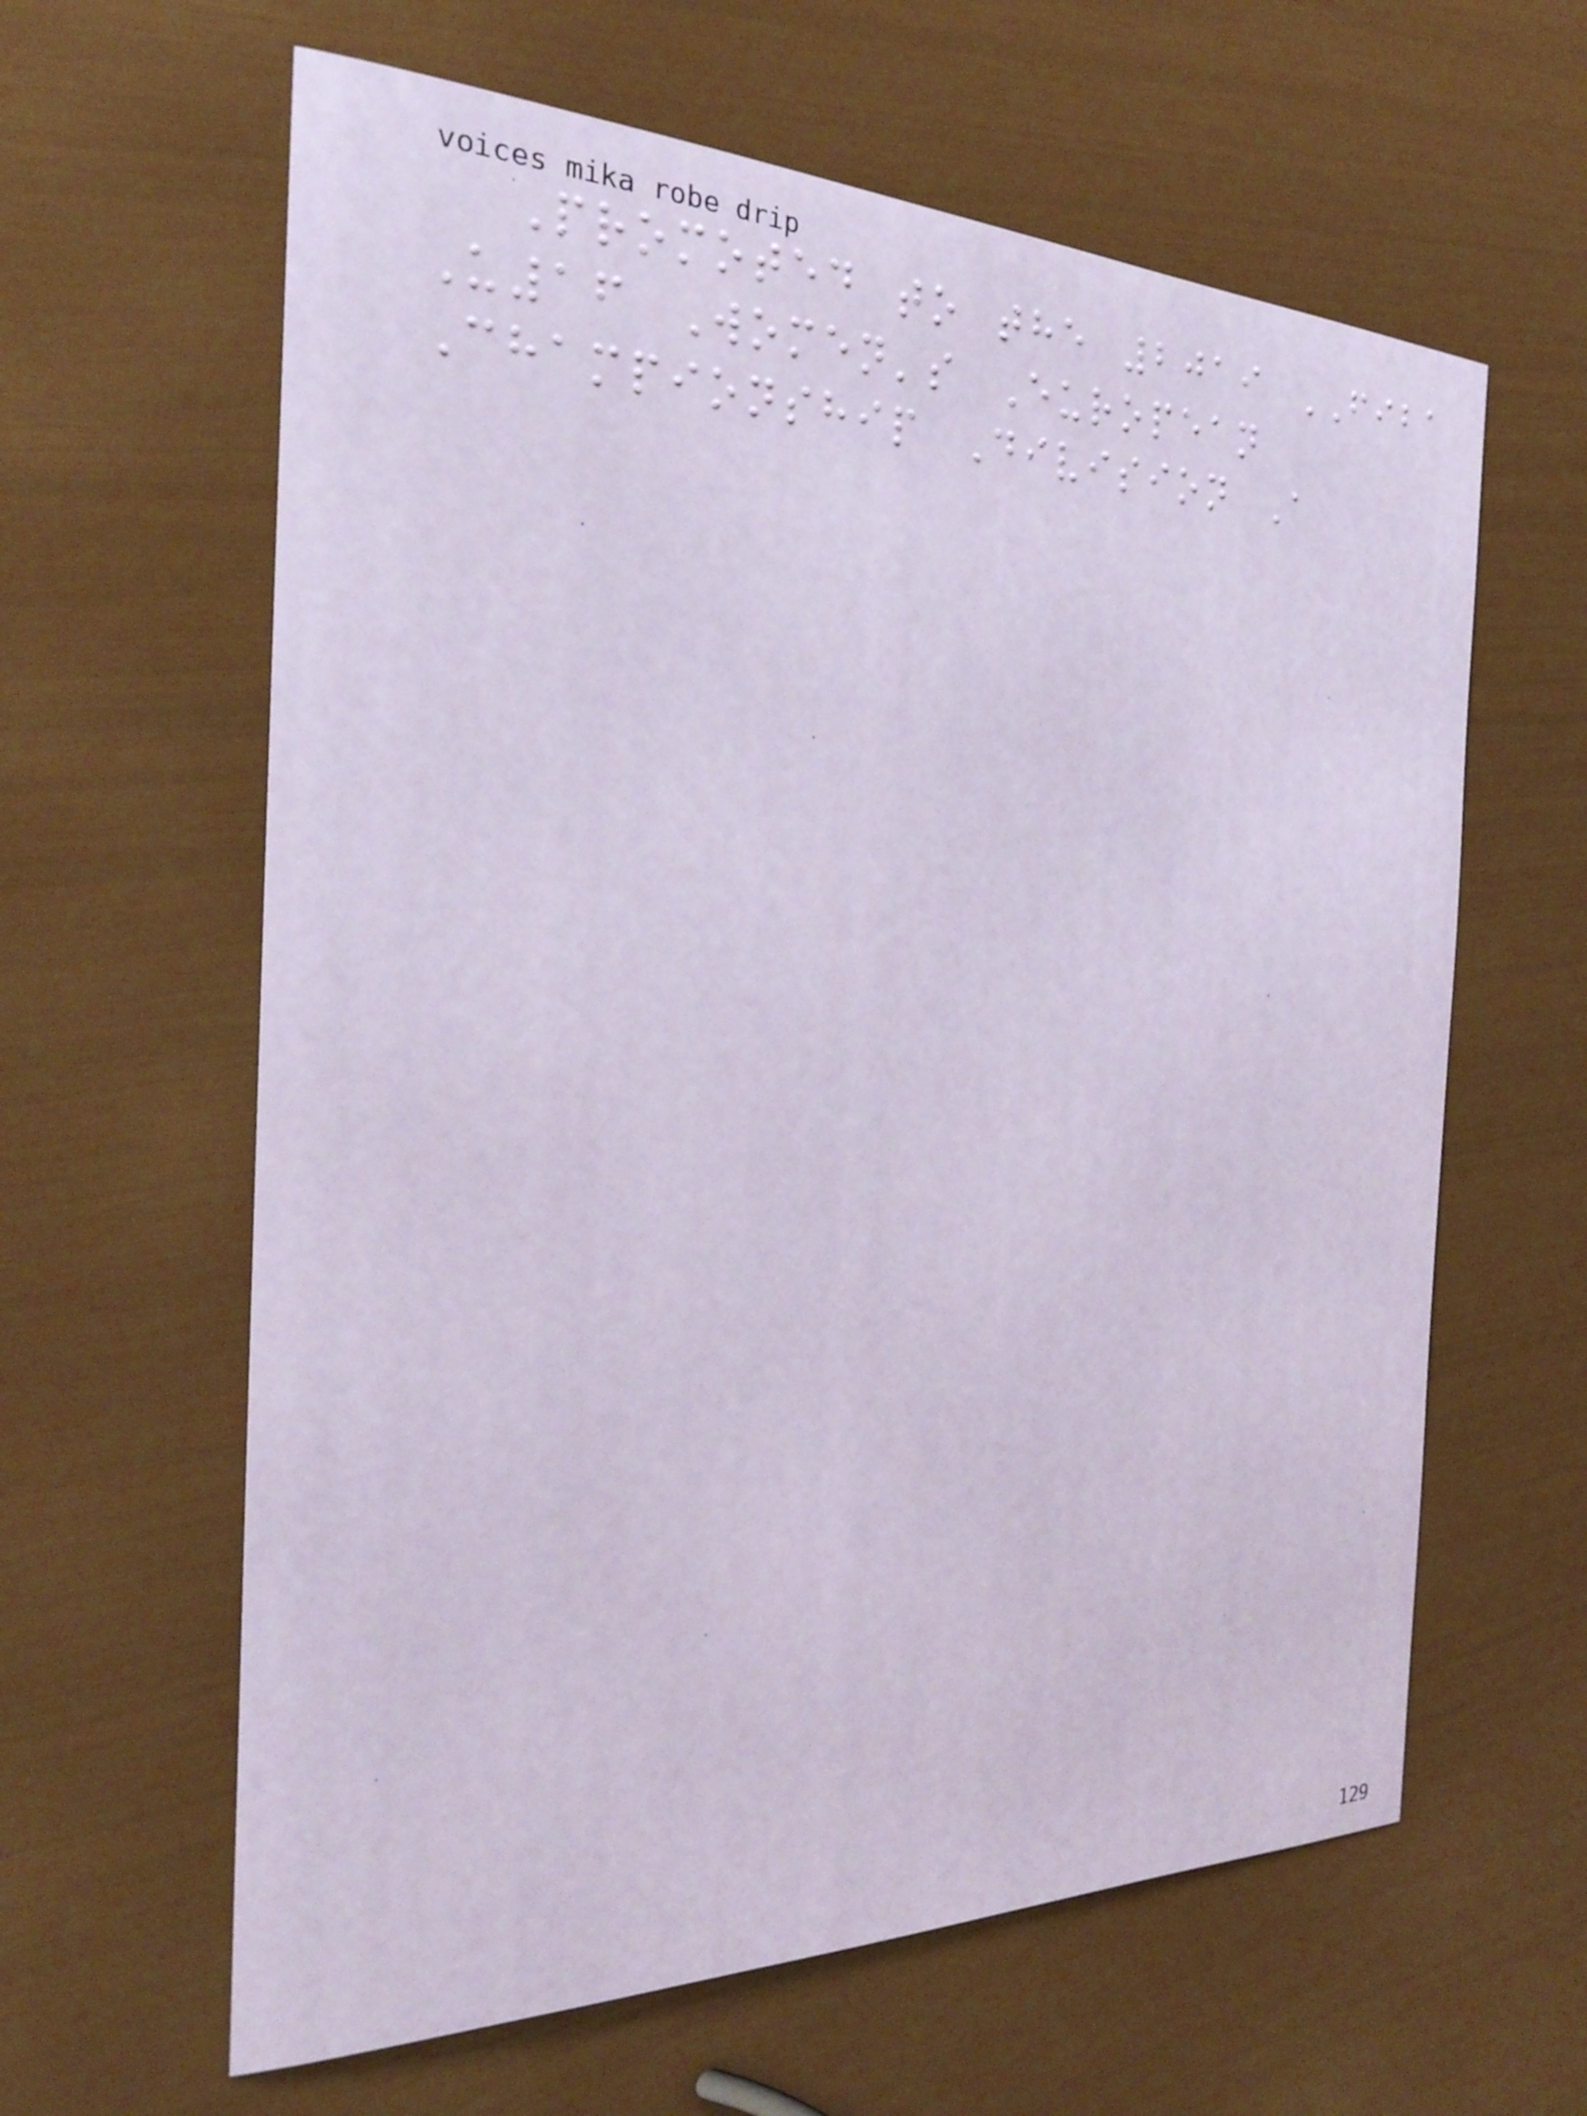Promoted to the 2019 FIBA
U16 Women's European
Championship Division A
